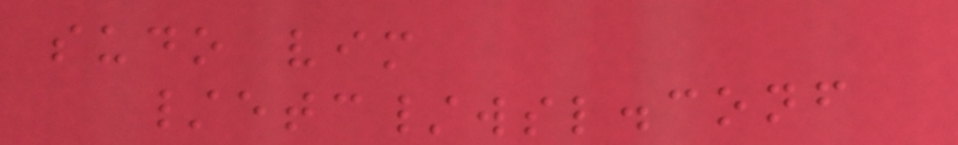sudo vim
/etc/wsl.conf
